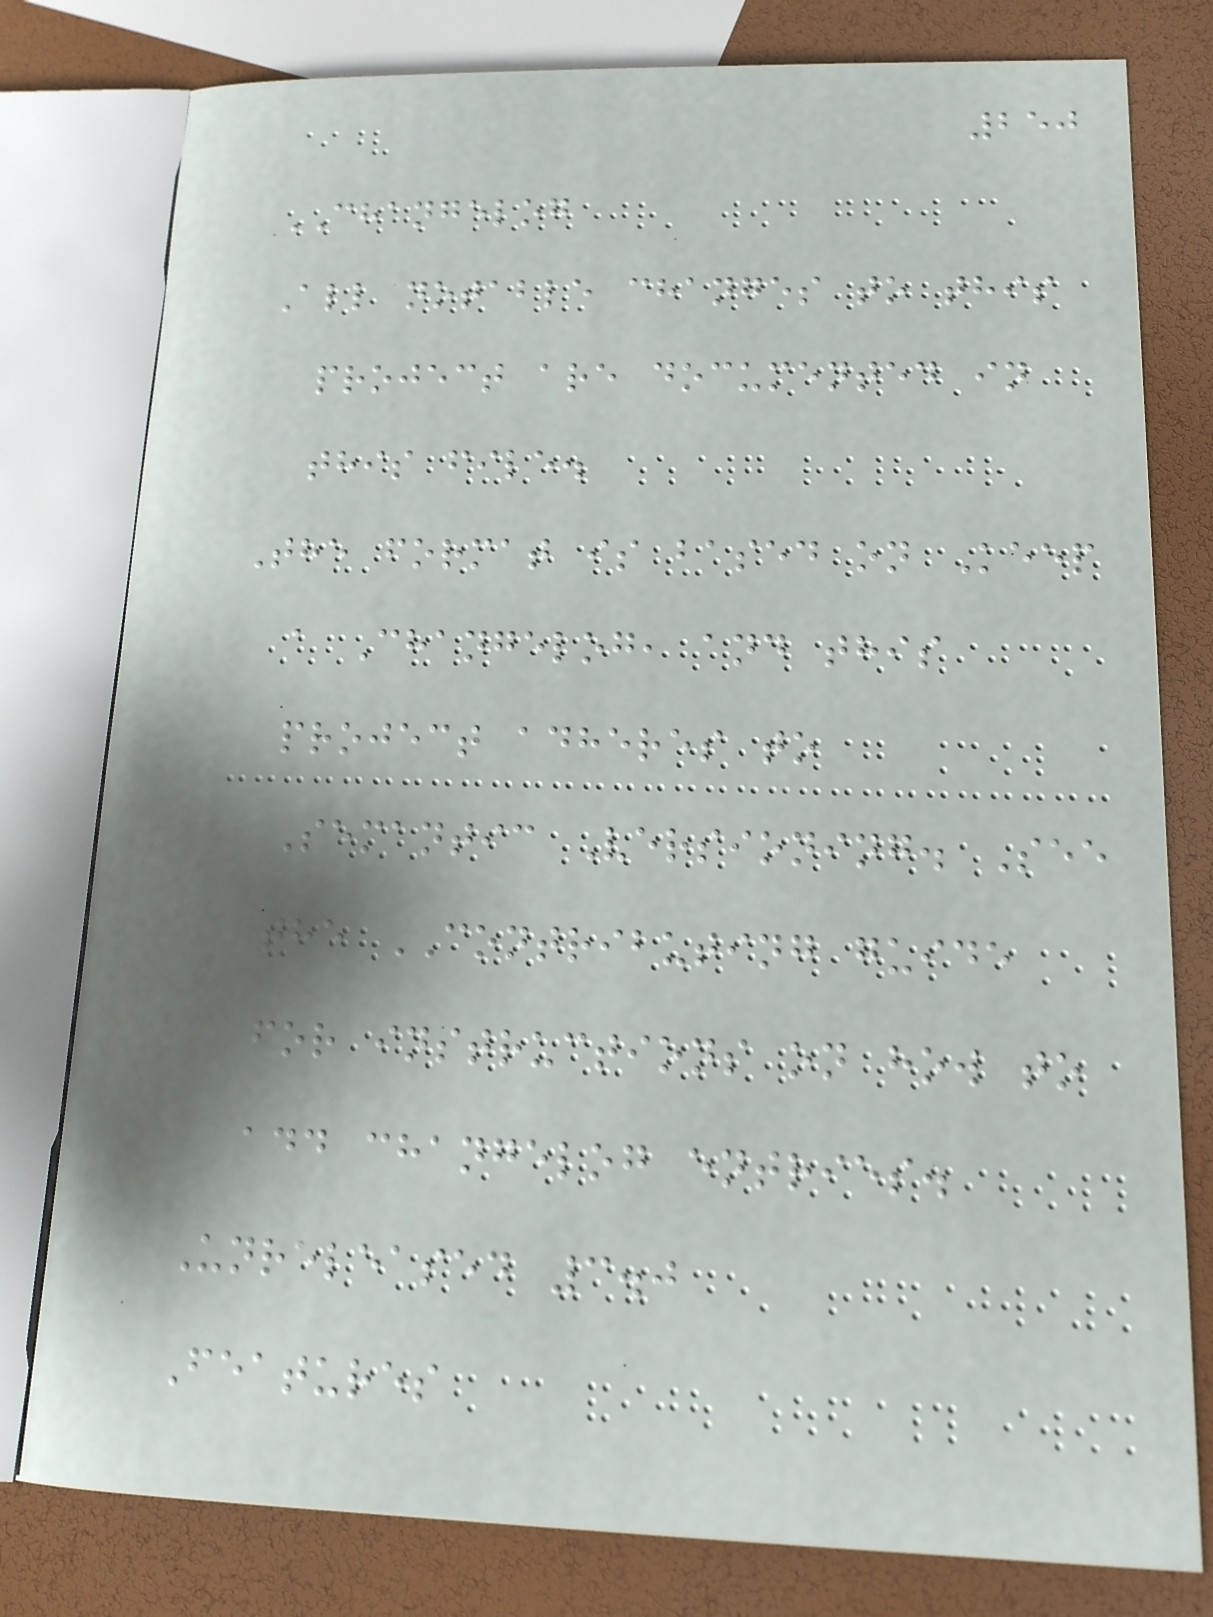250
CHANGELOG
All notable changes to this
project are documented in
this file.
The format is based on Keep
a Changelog, and this
project adheres to
Semantic Versioning. See
the CONTRIBUTING guide
for instructions on how to
add changelog entries.
Unreleased 3.0
Features
